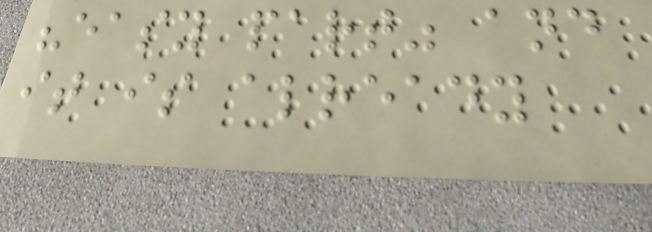"easy part" and
it is already
